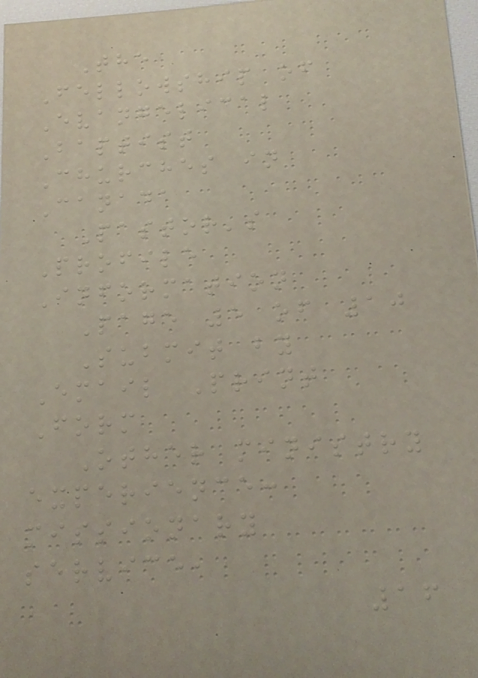The
Fellowship of
Evangelical
Baptist
Churches in
Canada
Pastor's
Profile
Information
Page 5 of 10
Submit by
Email Print
Form
Other ministry
experience:
missionary
service,
16
